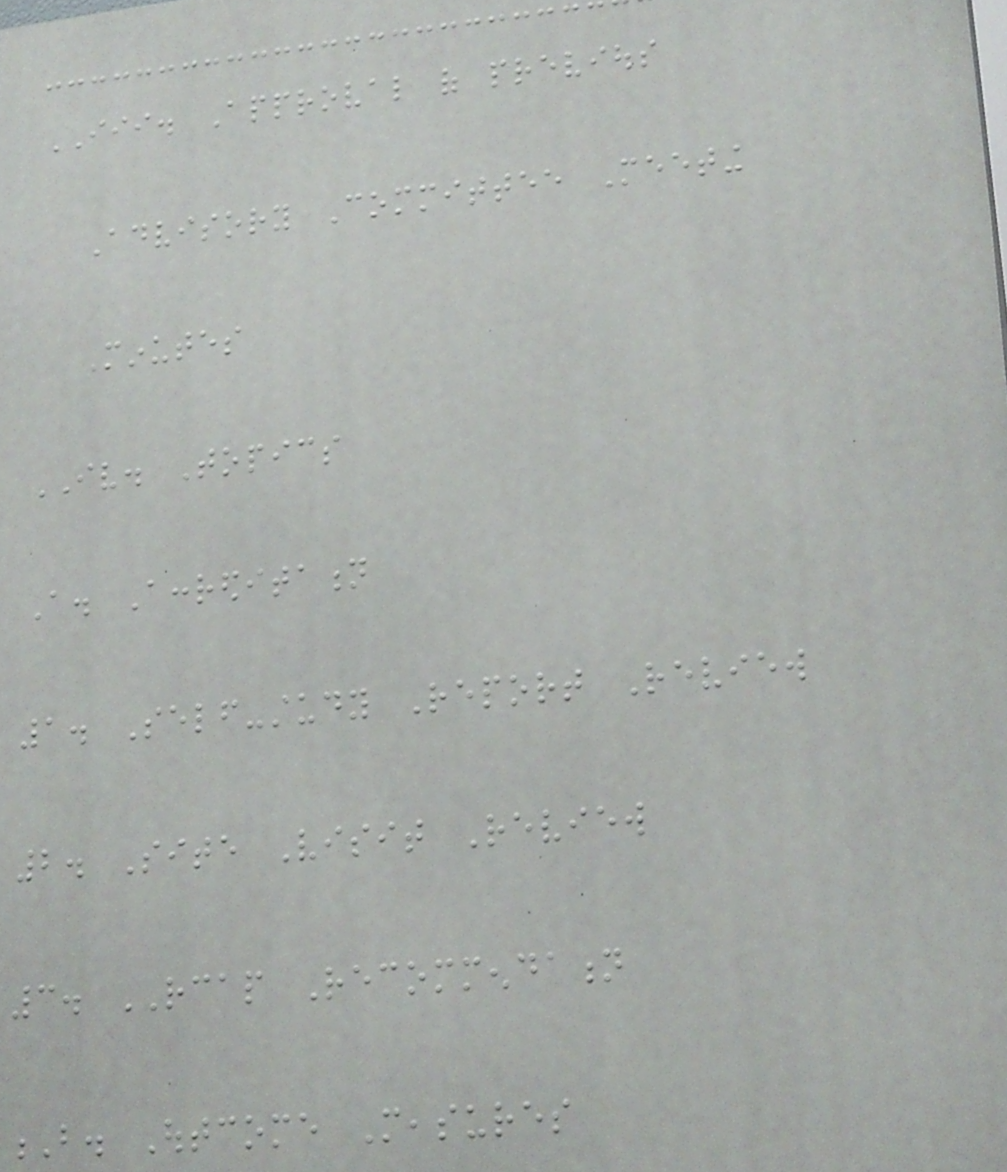III. Approval of previous
Advisory Committee Meeting
Minutes
IV. Topics
A. Accreditation
1. Self-study Report Review
2. Site Visit Review
3. RCAP Recommendation
B. Outcome Measures
